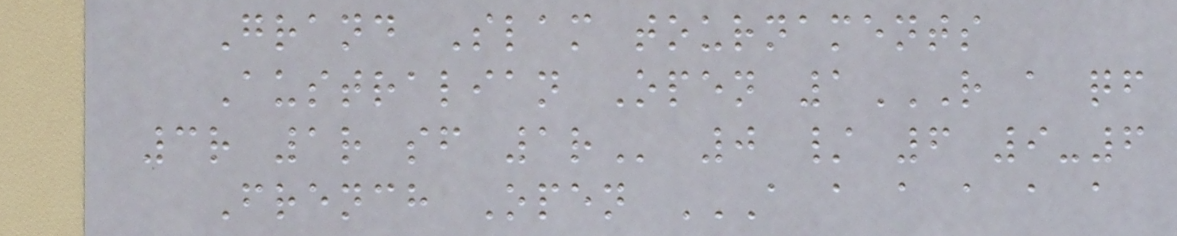Grand Slam tournaments
Australian Open 1R A QF
3R 1R SF 1R 0 / 6 9-6
French Open A A A A A A
